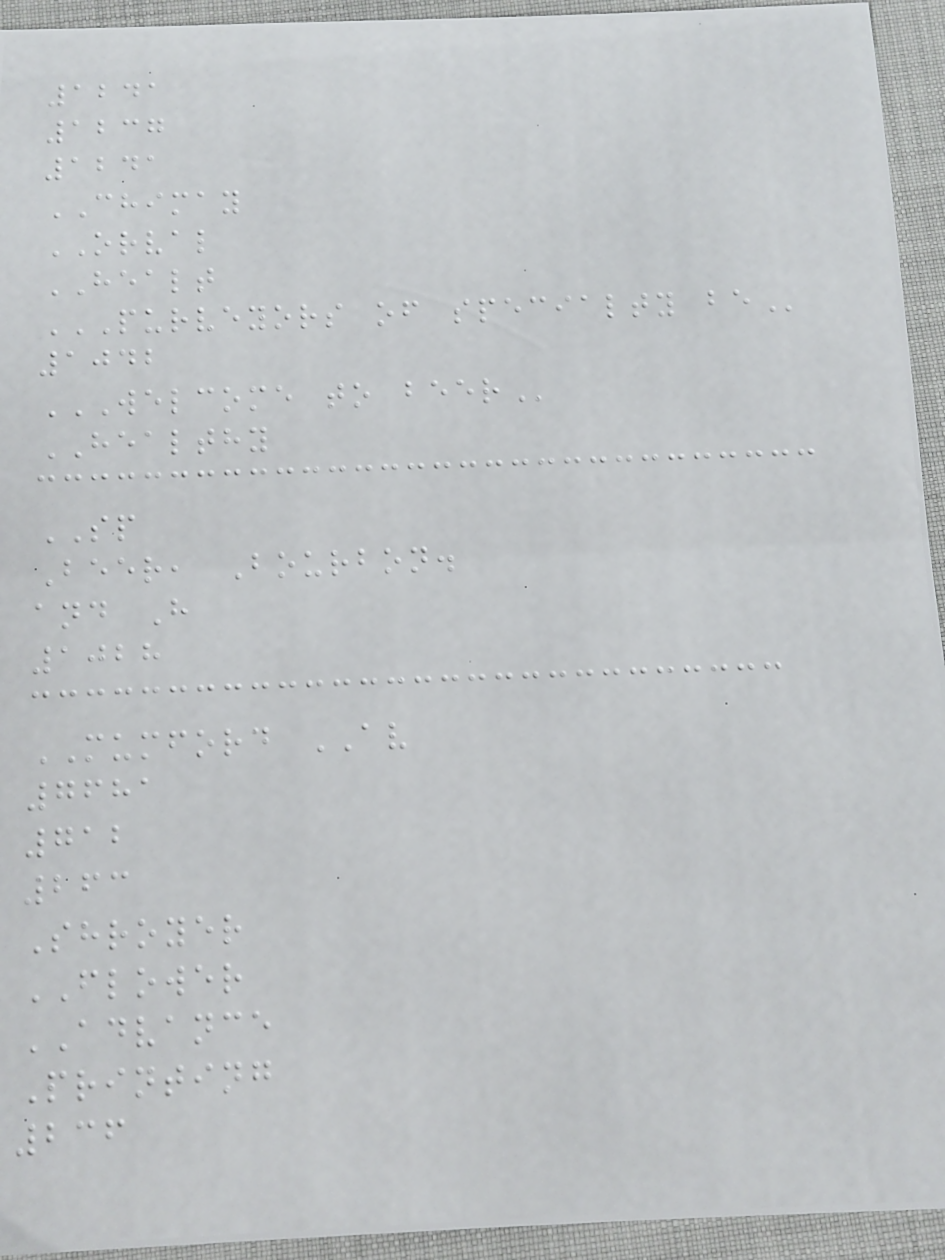1241
1237
1241
CHIMAY
ORVAL
HEALT
PURVEYORS OF SPECIALTY BE
1042
WELCOME TO BEER
HEALTHY
SP
Beer, Bourbon.
and H
1028
MUMFORD AV
7681
712
263
Shroyer
FLOWER
ADVANCE
Printing
236
